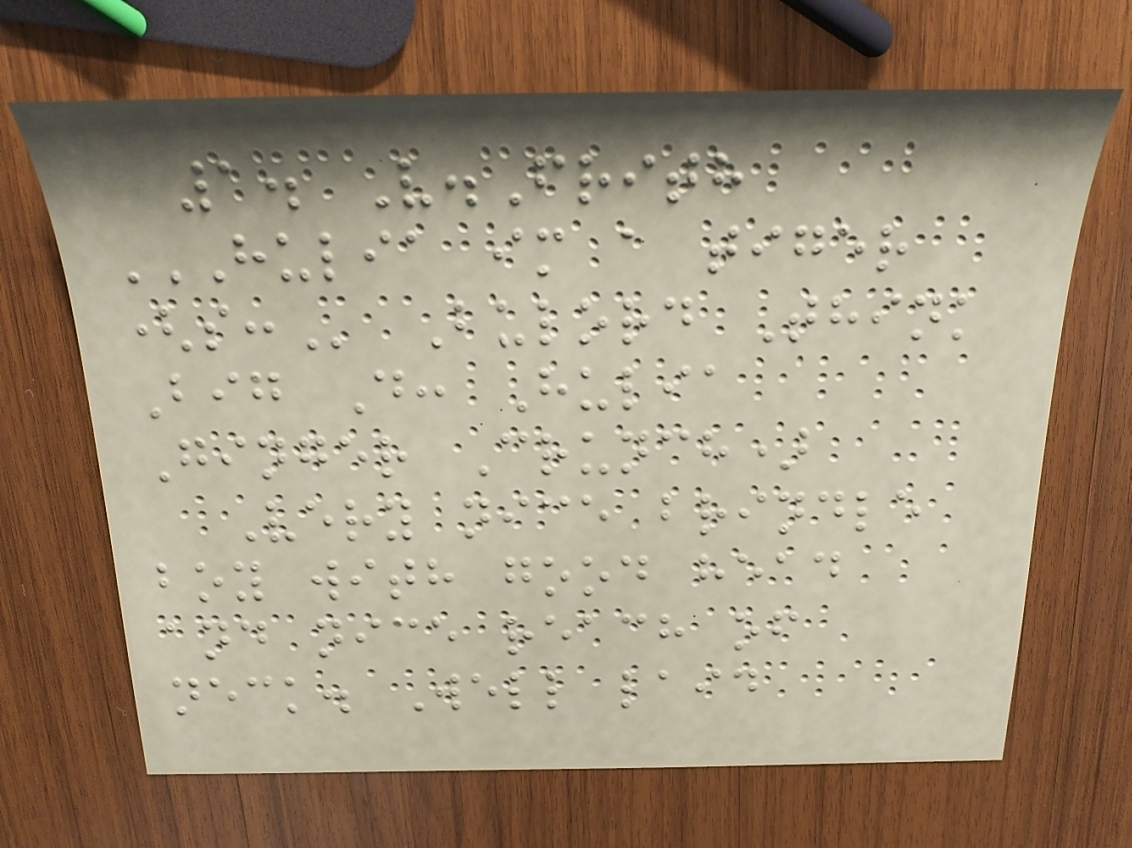1. V.Frith
HULIA IM A TIGER
(S: Bulord Think
Big D: Hulia
Ginger Crunch)
Very nice brindle
boy with good head
and nice reach of
neck. Well laid
